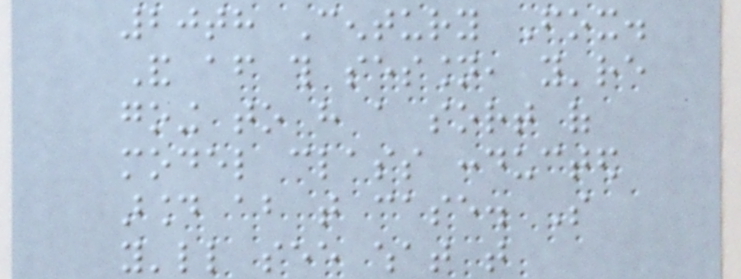20th Century Fox.
And after this session, you're
going to have a sort of
model class conducted
around about that case. So
you'll see what that
